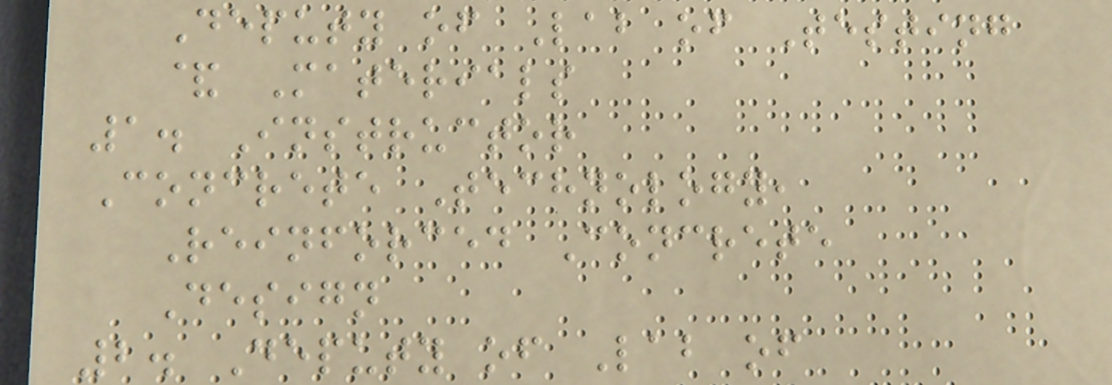Deputy of Lab of Testing
& Materials
1. Instructor
Concrete Technology,
Reinforced Concrete
Design
2. Deputy of Lab of
